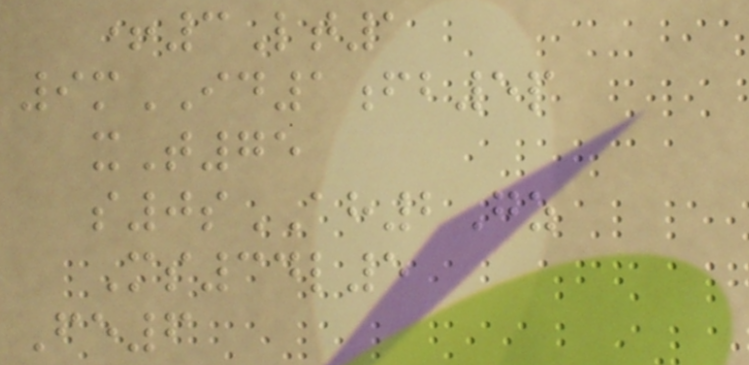+3Lt1
9mID1fb5p
xT75
s0sAH2Gz
Ms34l5
Fe6
